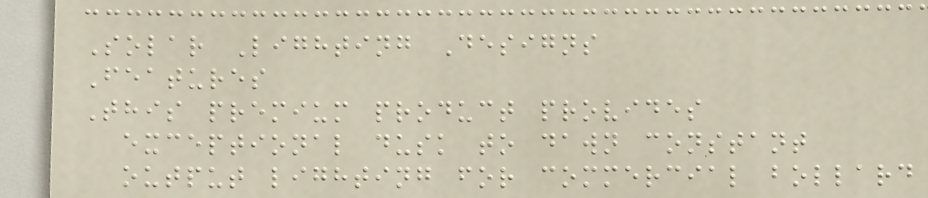Solar Lighting Designs
Features
This premium product provides
exceptional dusk to dawn constant
output lighting for commercial bollard
